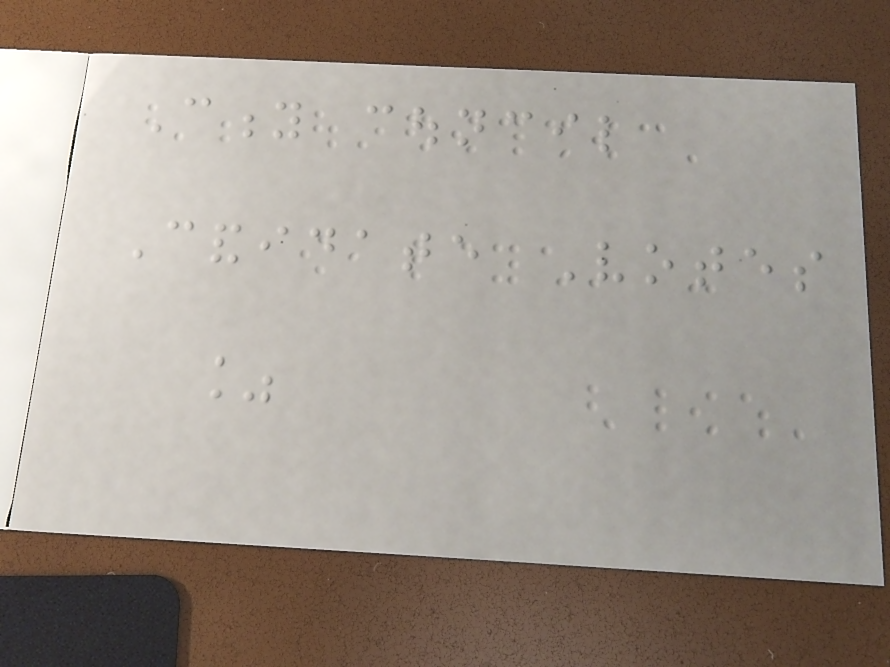City council
Candidate Votes
%
